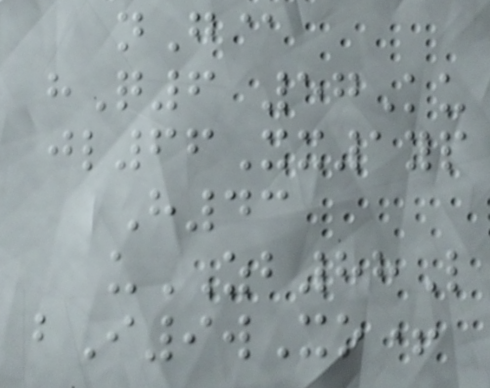nG@
hQ6 57Ku
jl66Xx1yp
H43
uZB88L
bI9wXo+
